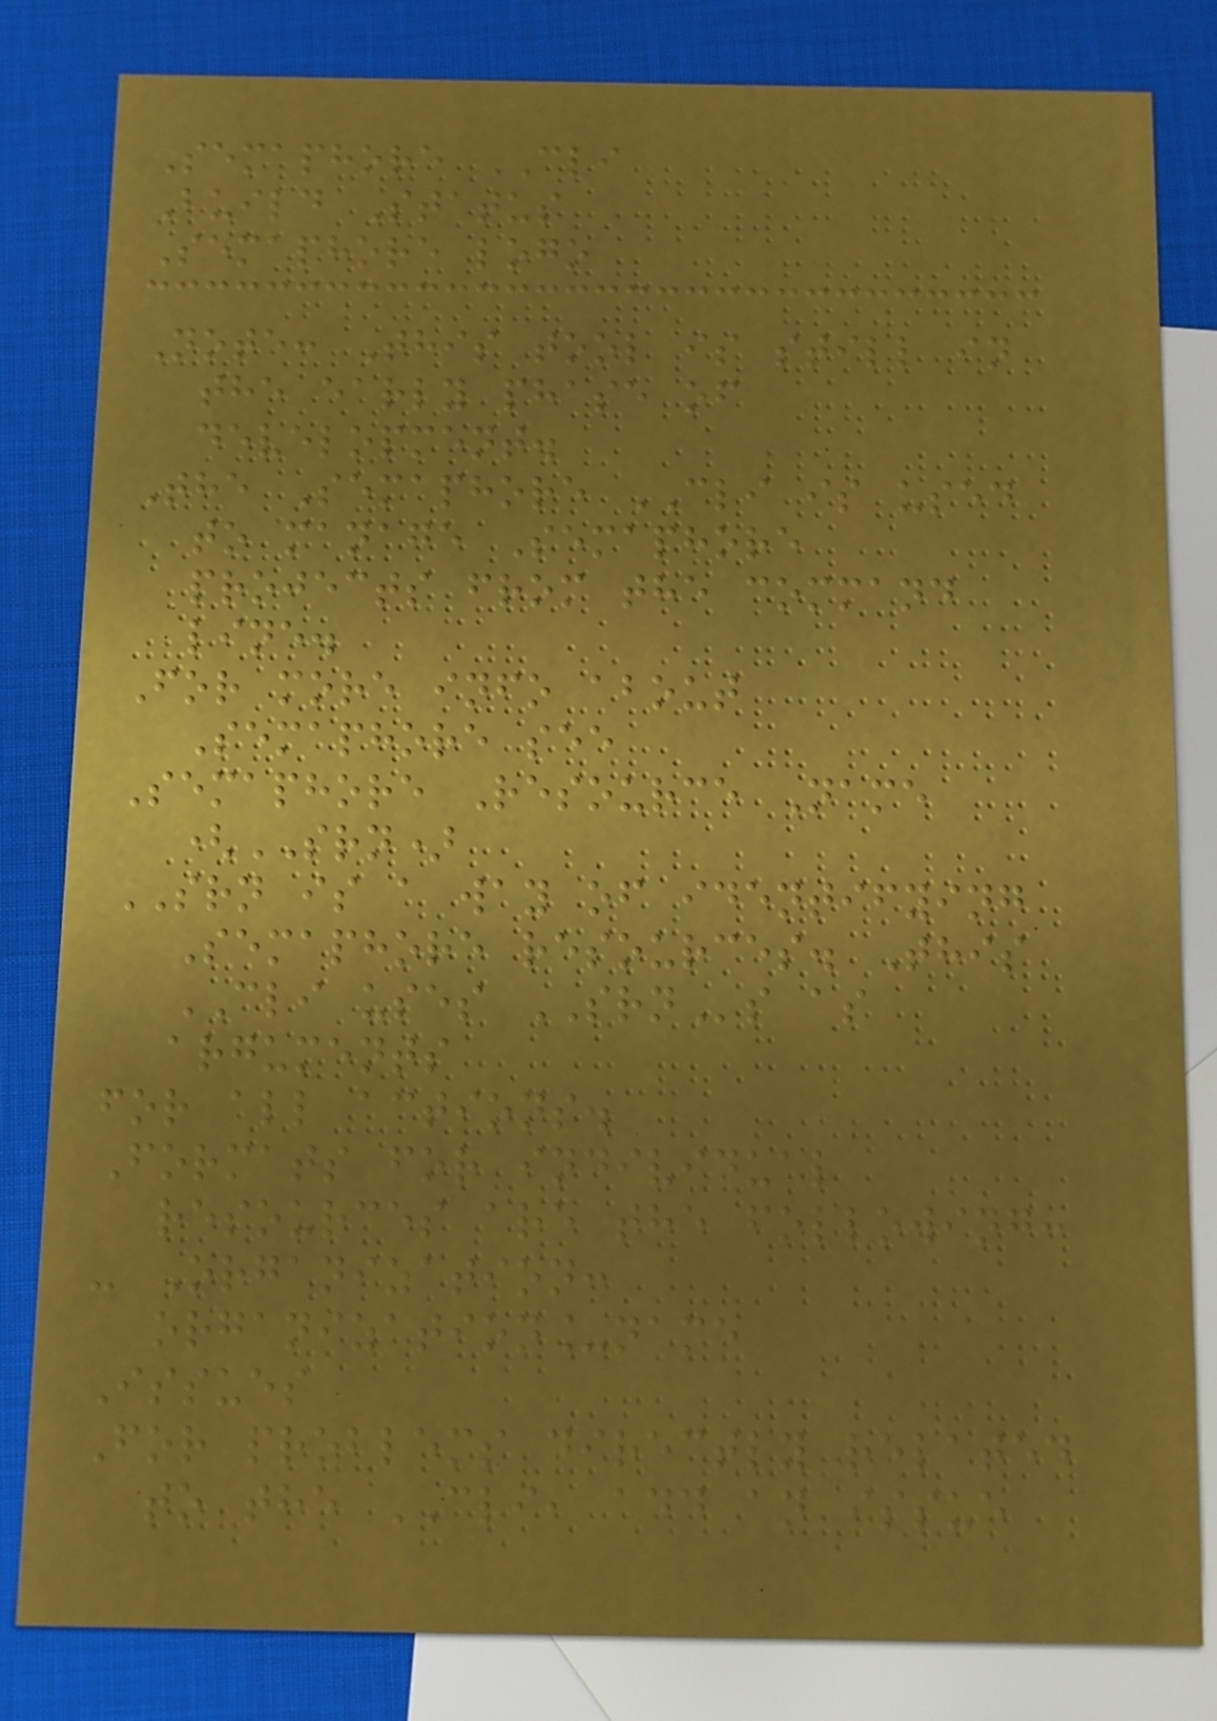Semaphore CLI
Build Status
Semaphore logo
Note: This tool is still in
the early phase of
development.
The Semaphore CLI is used
to manage Semaphore
projects from the command
line.
For more info about
Semaphore see
Semaphore Resource Name
(SRN)
SRN is a way of identifying
Semaphore resources. This
CLI uses SRNs as
arguments
for all actions.
Formats for individual
resources are the following:
- Organization:
organization_name
Issues
For problems directly related
to the CLI, add an issue
